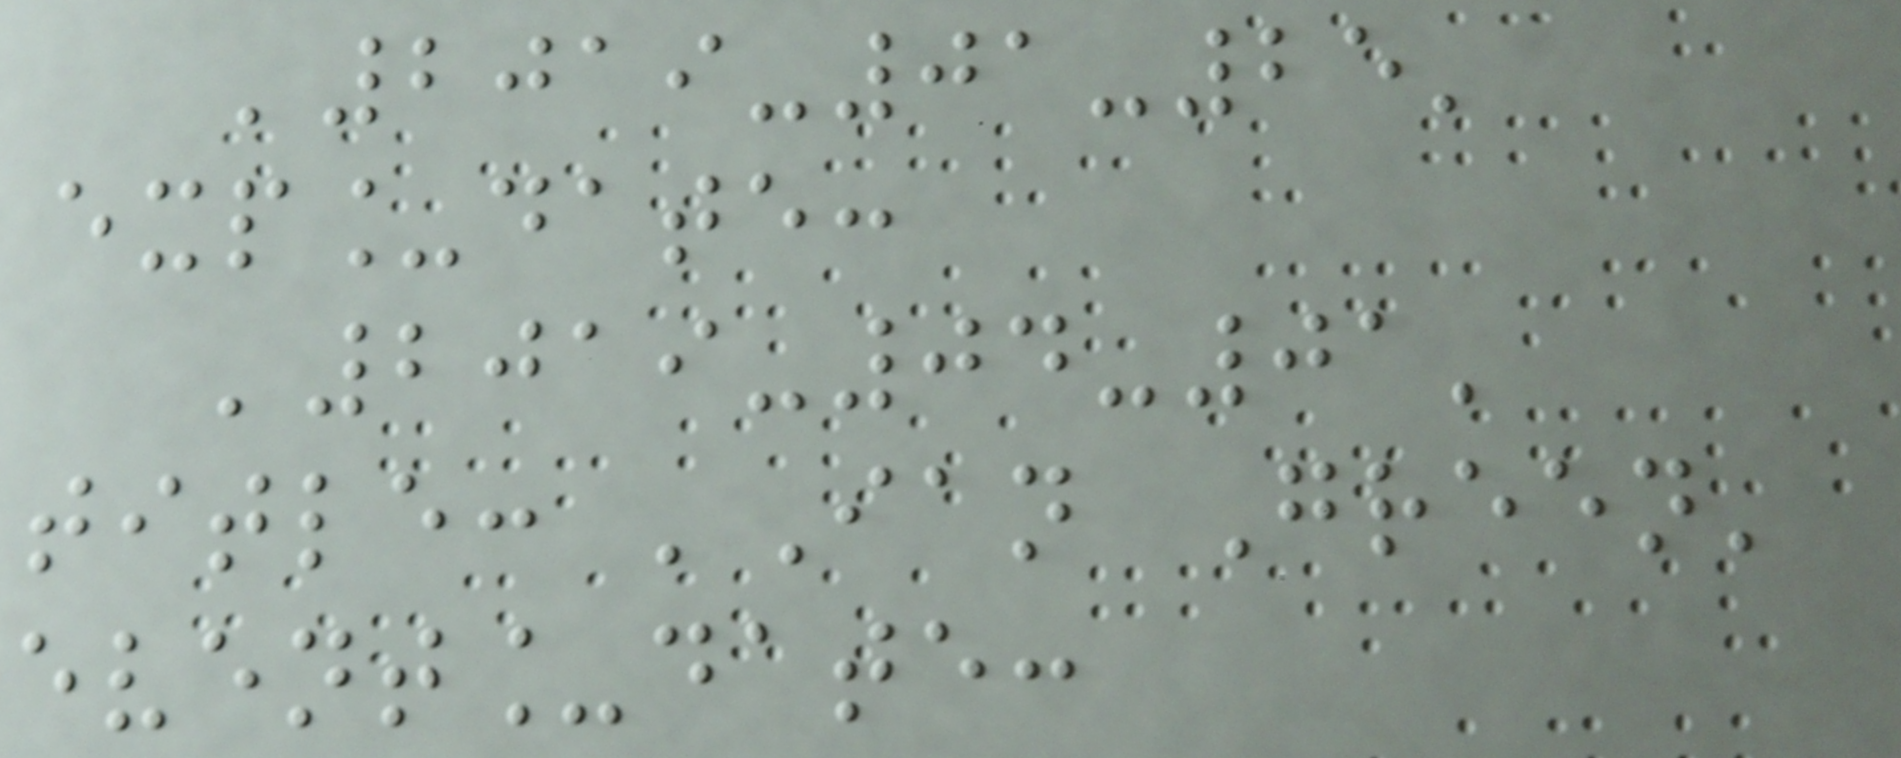'2019-01-25'
exp_date:
'2019-04-01'
title: 'Ian Green'
event_date:
